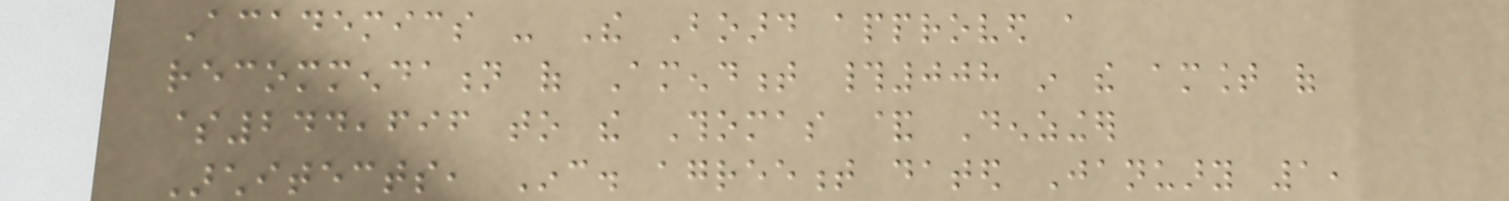Academics - The Board approved a
recommendation of Amendment #008 in the amount of
$244,696 to the Thomas & Denzinger
Architects, Inc. agreement dated January 1,
